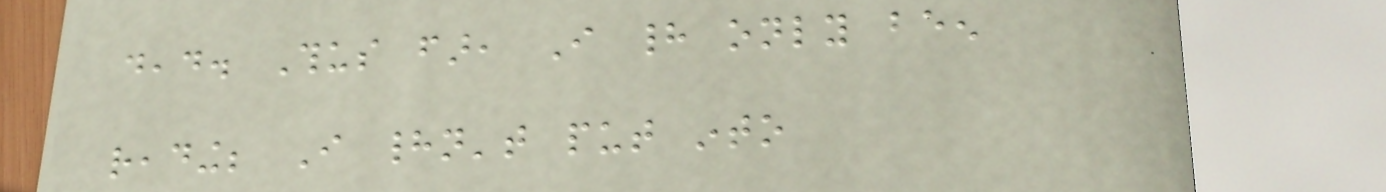dead. Thus far, I had only been
reading; I hadn't put into
